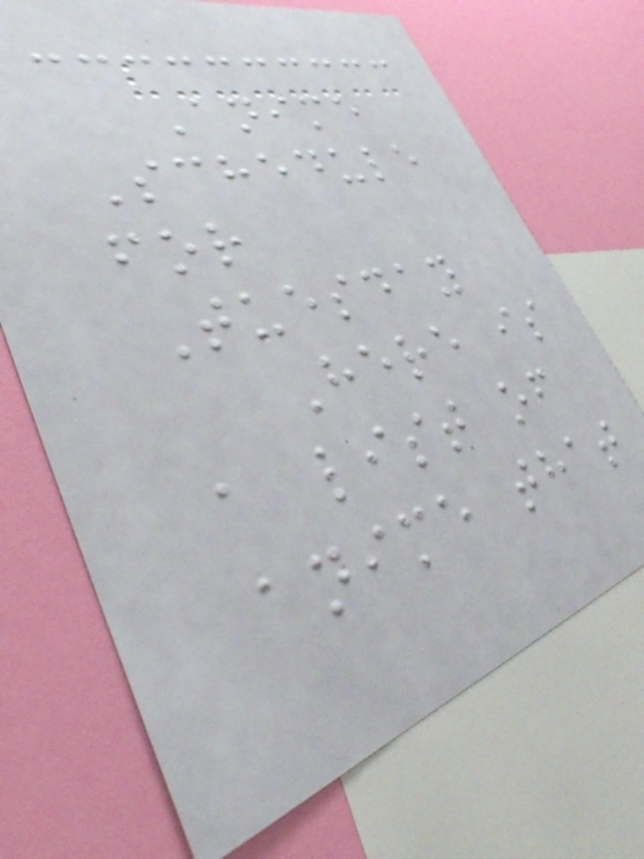Anime
Schedule
for
Tuesday
Here is
a list of
anime that
